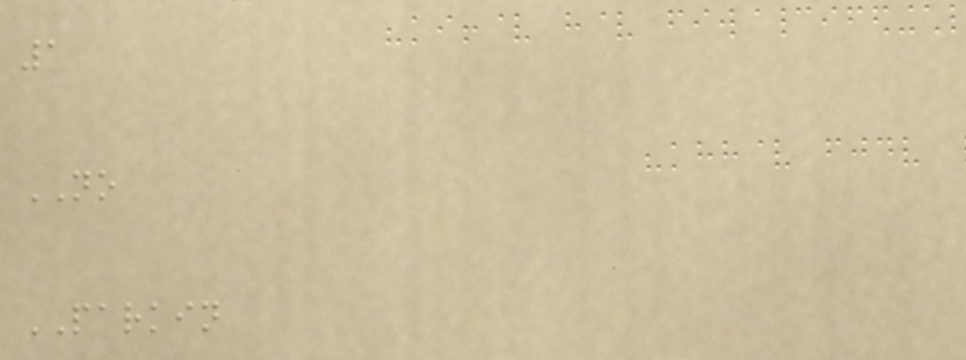1
NO
PARKIN
